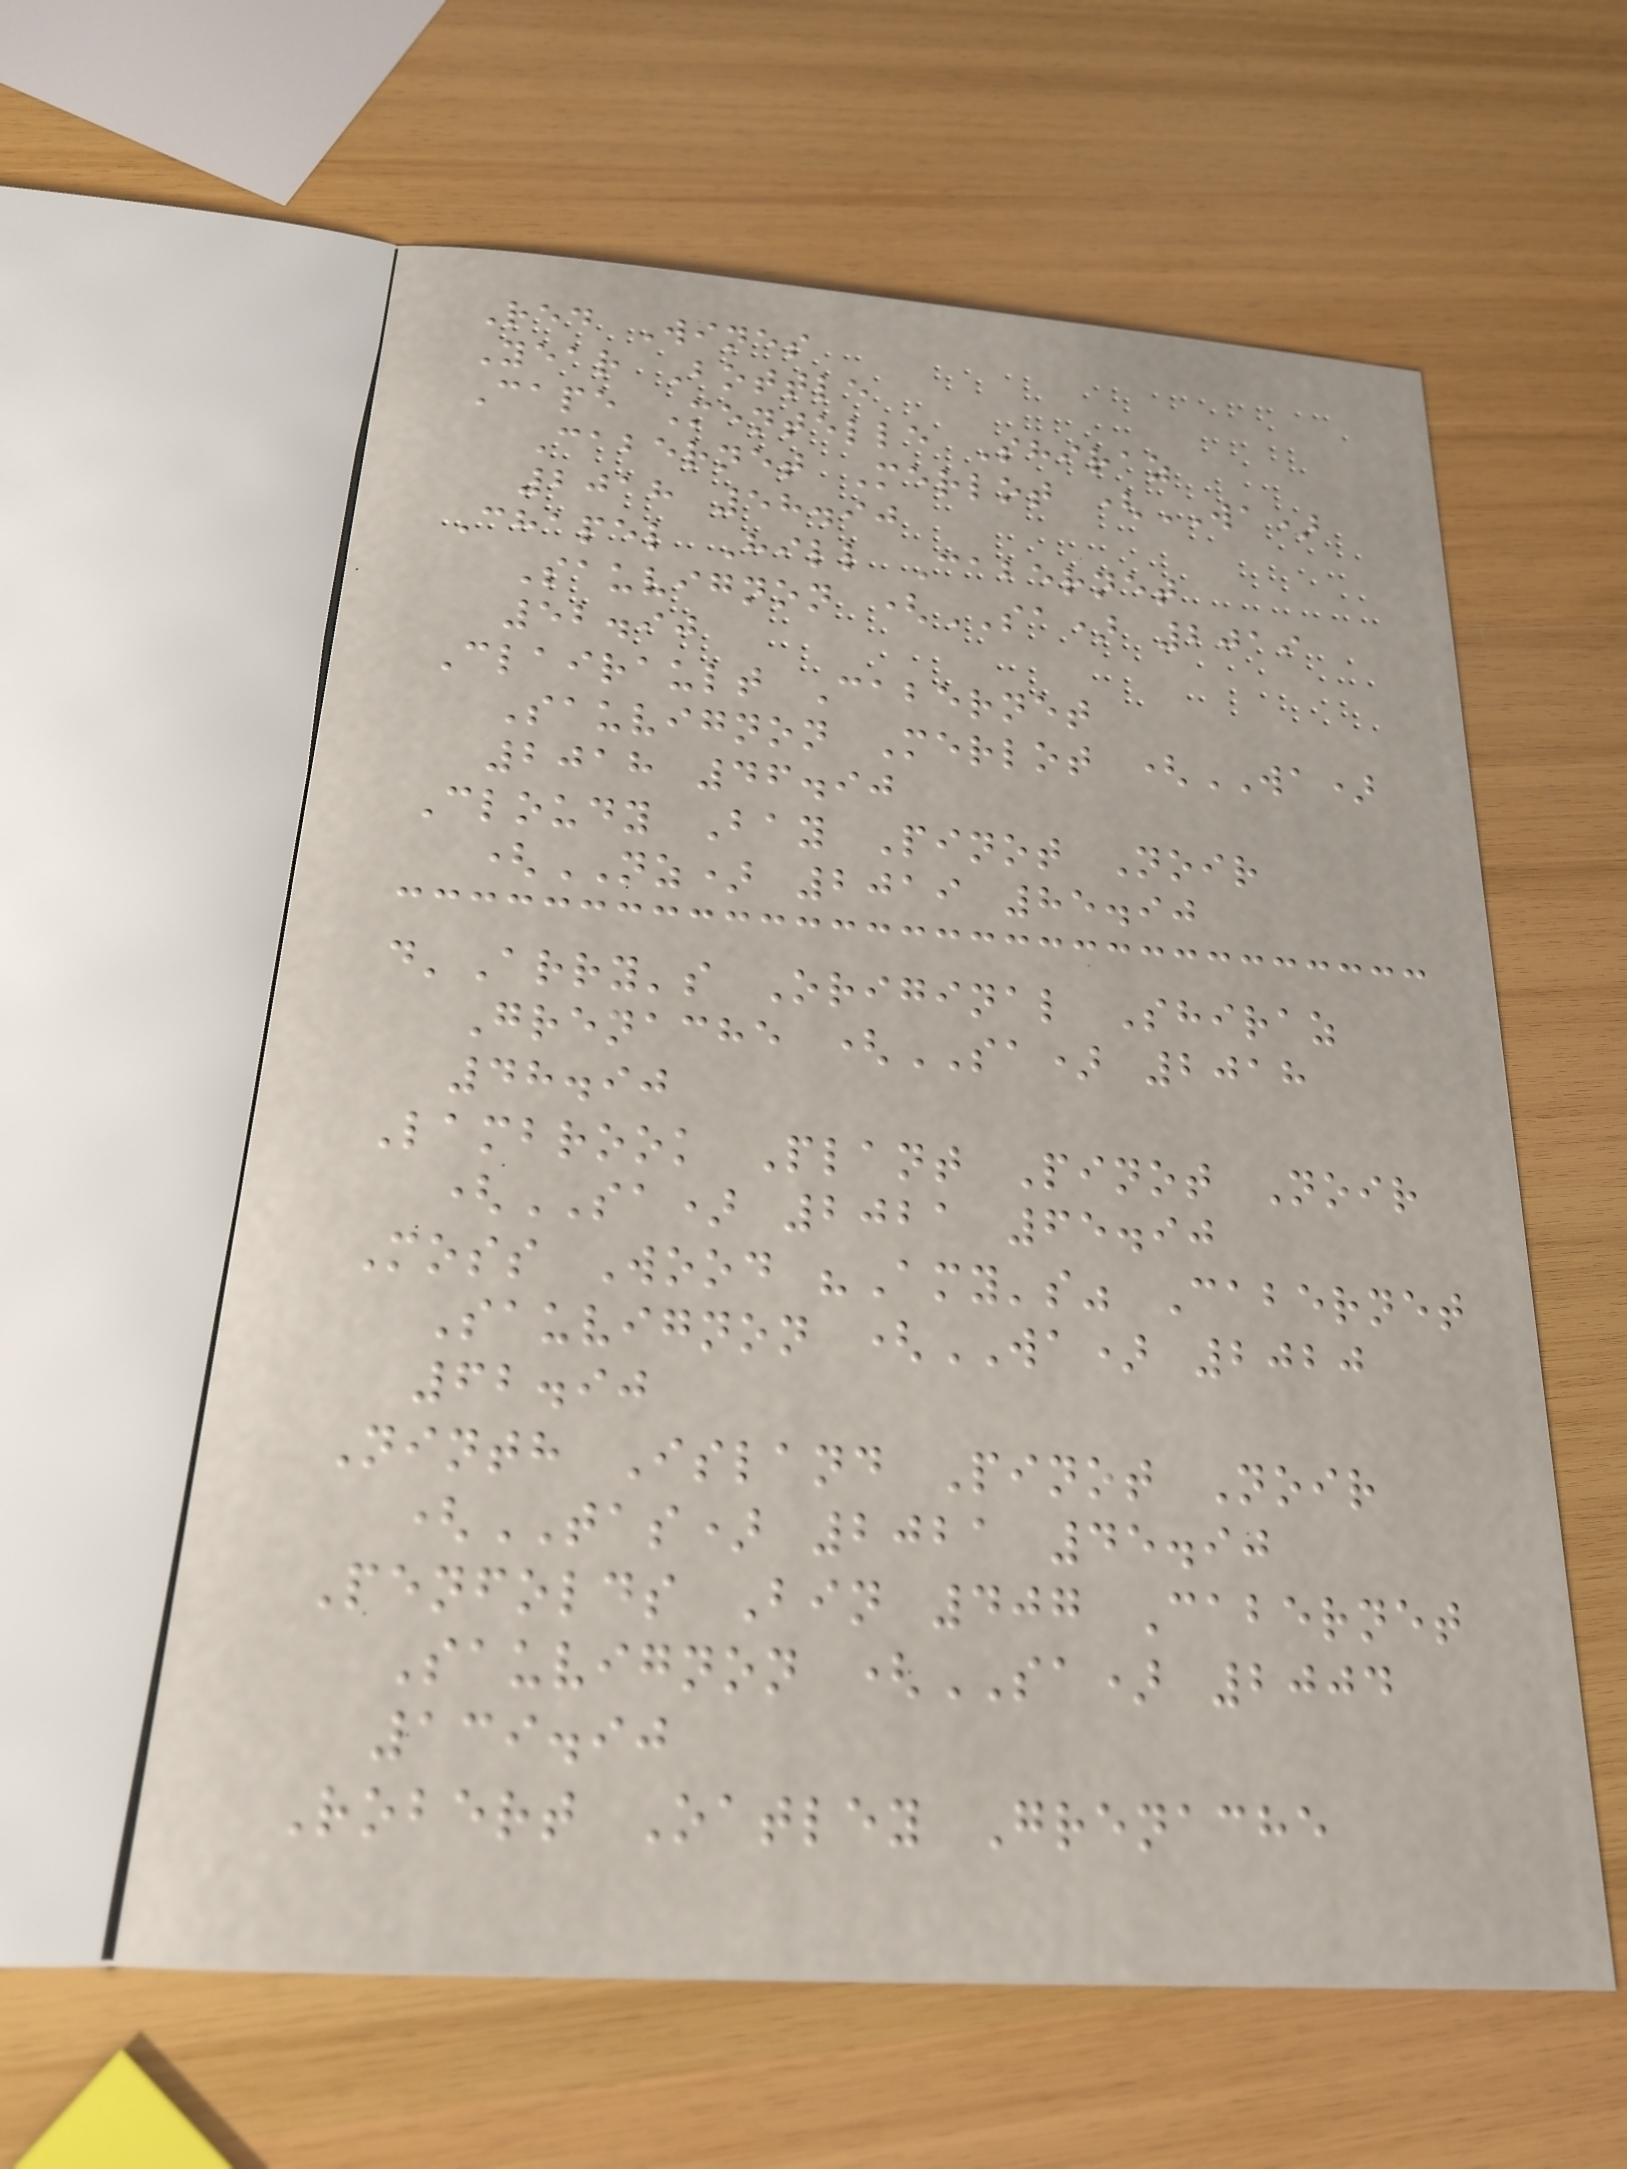Red Wines
Year Bottle
Cape Mentelle Shiraz
Cabernet Merlot (WA)
2018 58.90
Chapel Hill Cabernet
Sauvignon (SA) 2019
52.90
Clairault Cabernet
Sauvignon Merlot (WA)
2018 46.90
Cloudy Bay Pinot Noir
(NZ) 2019 85.90
d'Arry's Original Shiraz
Grenache (SA) 2018
48.90
Lambrook Plant Pinot Noir
(SA) 2021 65.90
Moss Wood "Amy's" Cabernet
Sauvignon (WA) 2020
62.90
Ninth Island Pinot Noir
(TAS) 2021 45.90
Penfolds Bin 407 Cabernet
Sauvignon (SA) 2004
139.90
Robert Oatley Grenache
